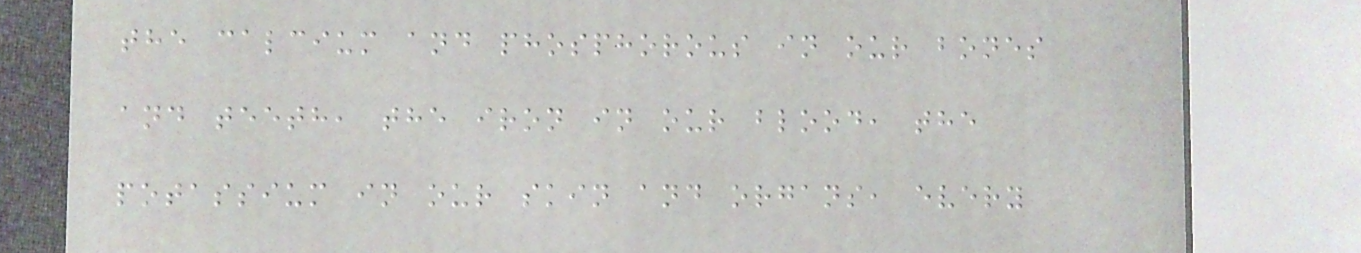the calcium and phosphorous in our bones
and teeth, the iron in our blood, the
potassium in our skin and organs, every
